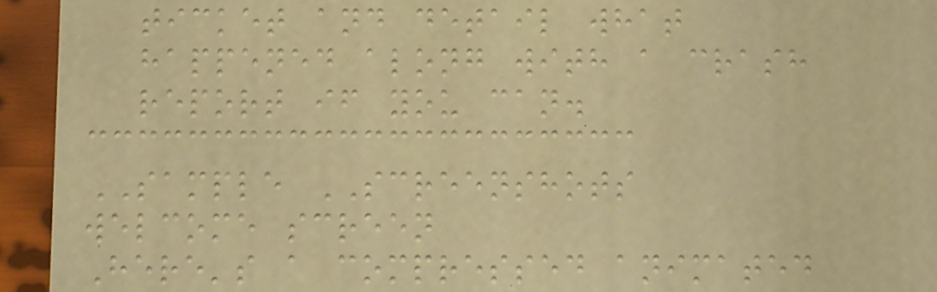ticket and detail what
happened along with a crash
report if you can.
SAMPLE SCREENSHOTS
welcome screen
Here's a compressed animated
